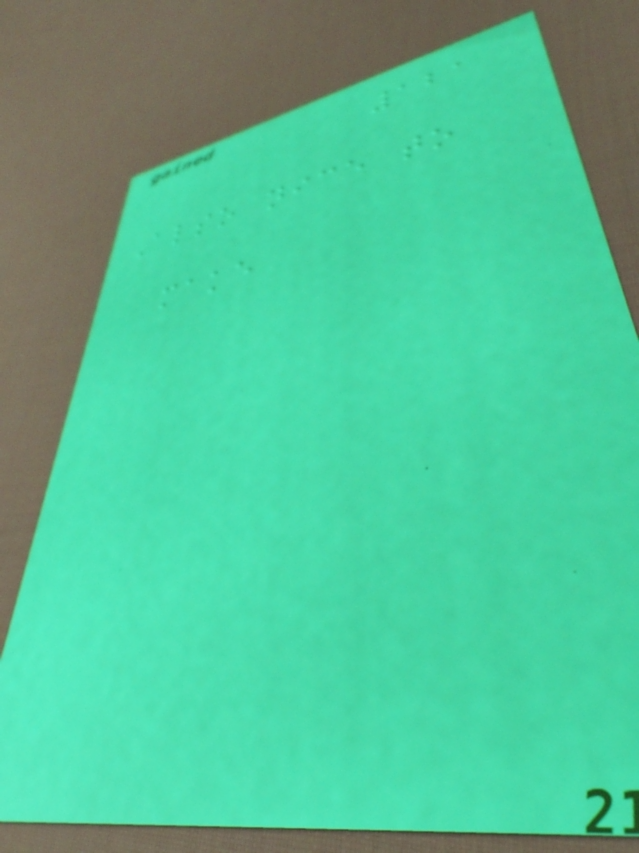121
Also nice to
make
